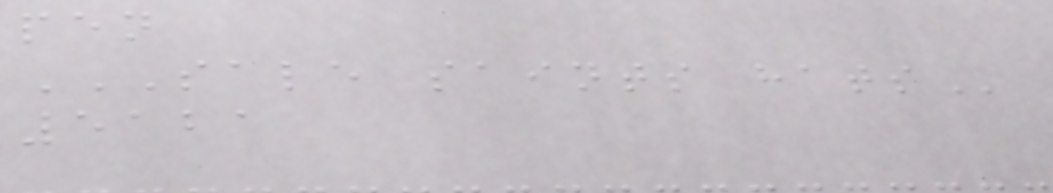pen
SALE SAINTS HATS
5121
